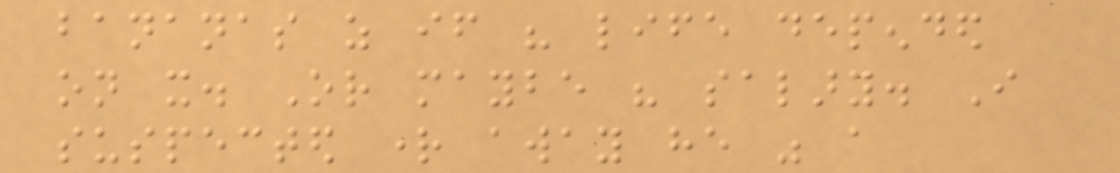bananas as if his life depended
on it. Or maybe his salary. I
suspected right away he was a
